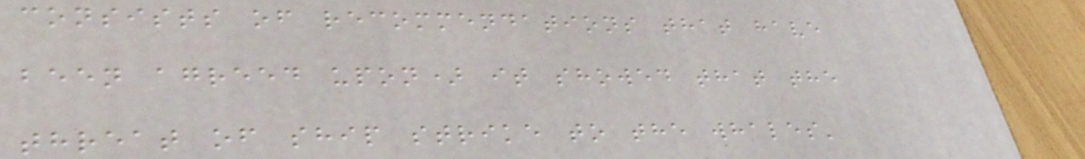consists of recommendations that have
been agreed upon) it showed that the
threat of ship strike to the whales'
